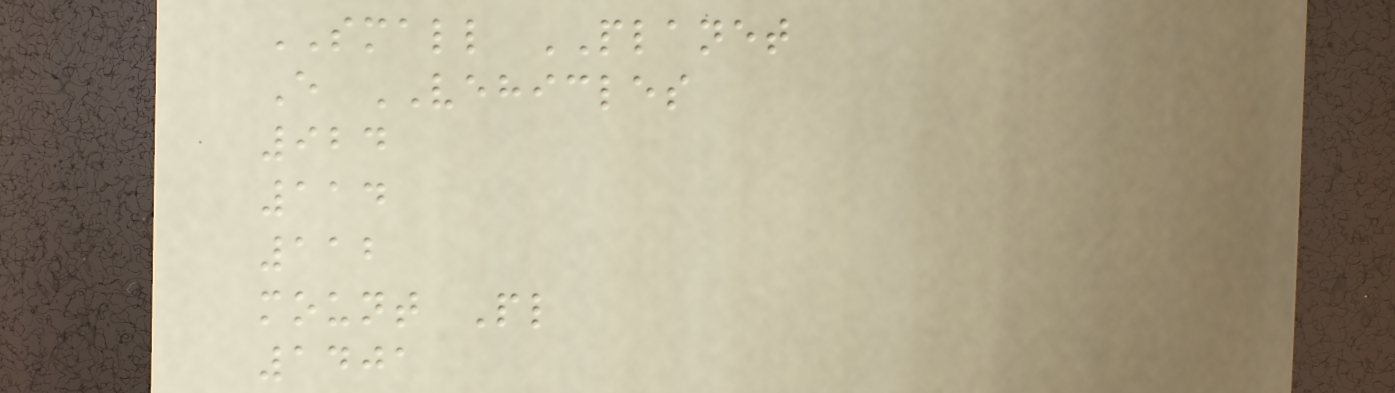SMALL PLANET
E VEHICLES
924
114
112
mount Pl
1401
